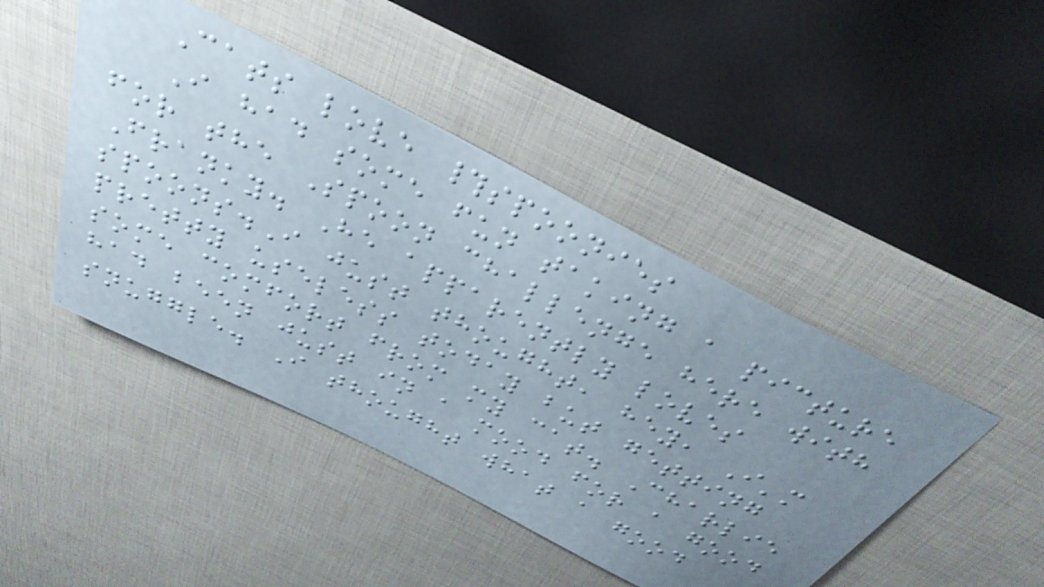Cats love #spoonies
I had some fun taking a picture
for the Spoon challenge here with
Franky. He apparently loves
spoons.I just thought, hey, I'm
pretty useless today but getting
some comfort from my cat. Charlie
had been just in a mood for a good
snuggle. I thought what a good
